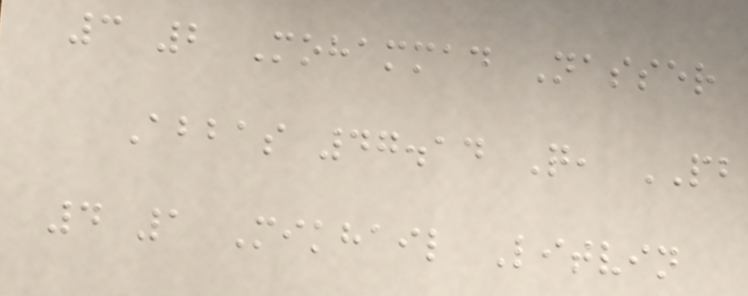3 2 Mohammad Nasser
Abbas 47.14 Q, PB
4 1 Mikhail Litvin
